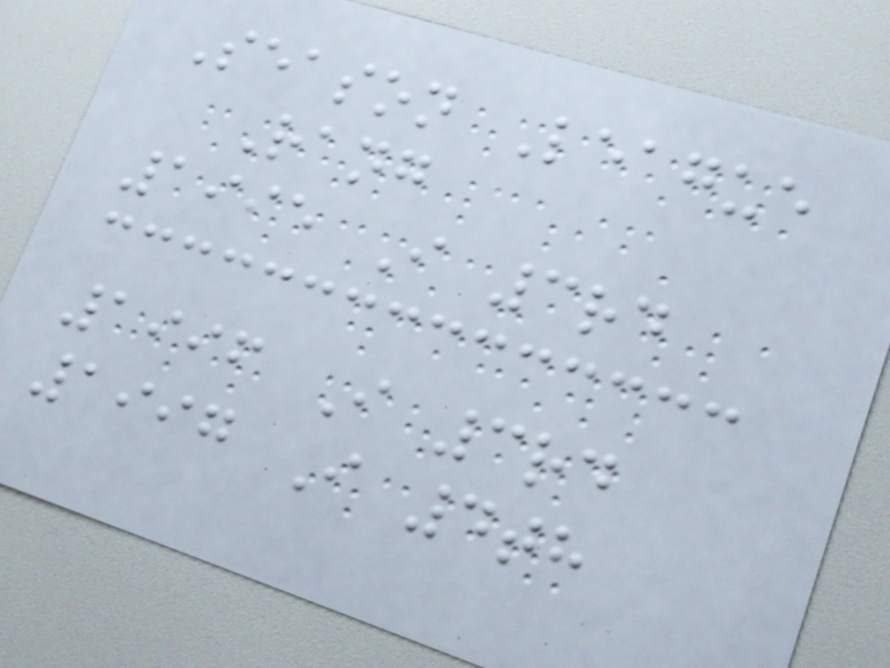Season League
Rang
1995 I 3rd
1996 I 3rd
1997 I 4th
